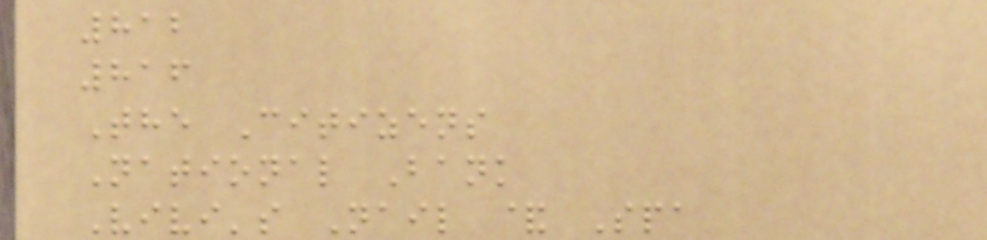812
816
The Citizens
National Bank
Vivi's Nail & Spa
